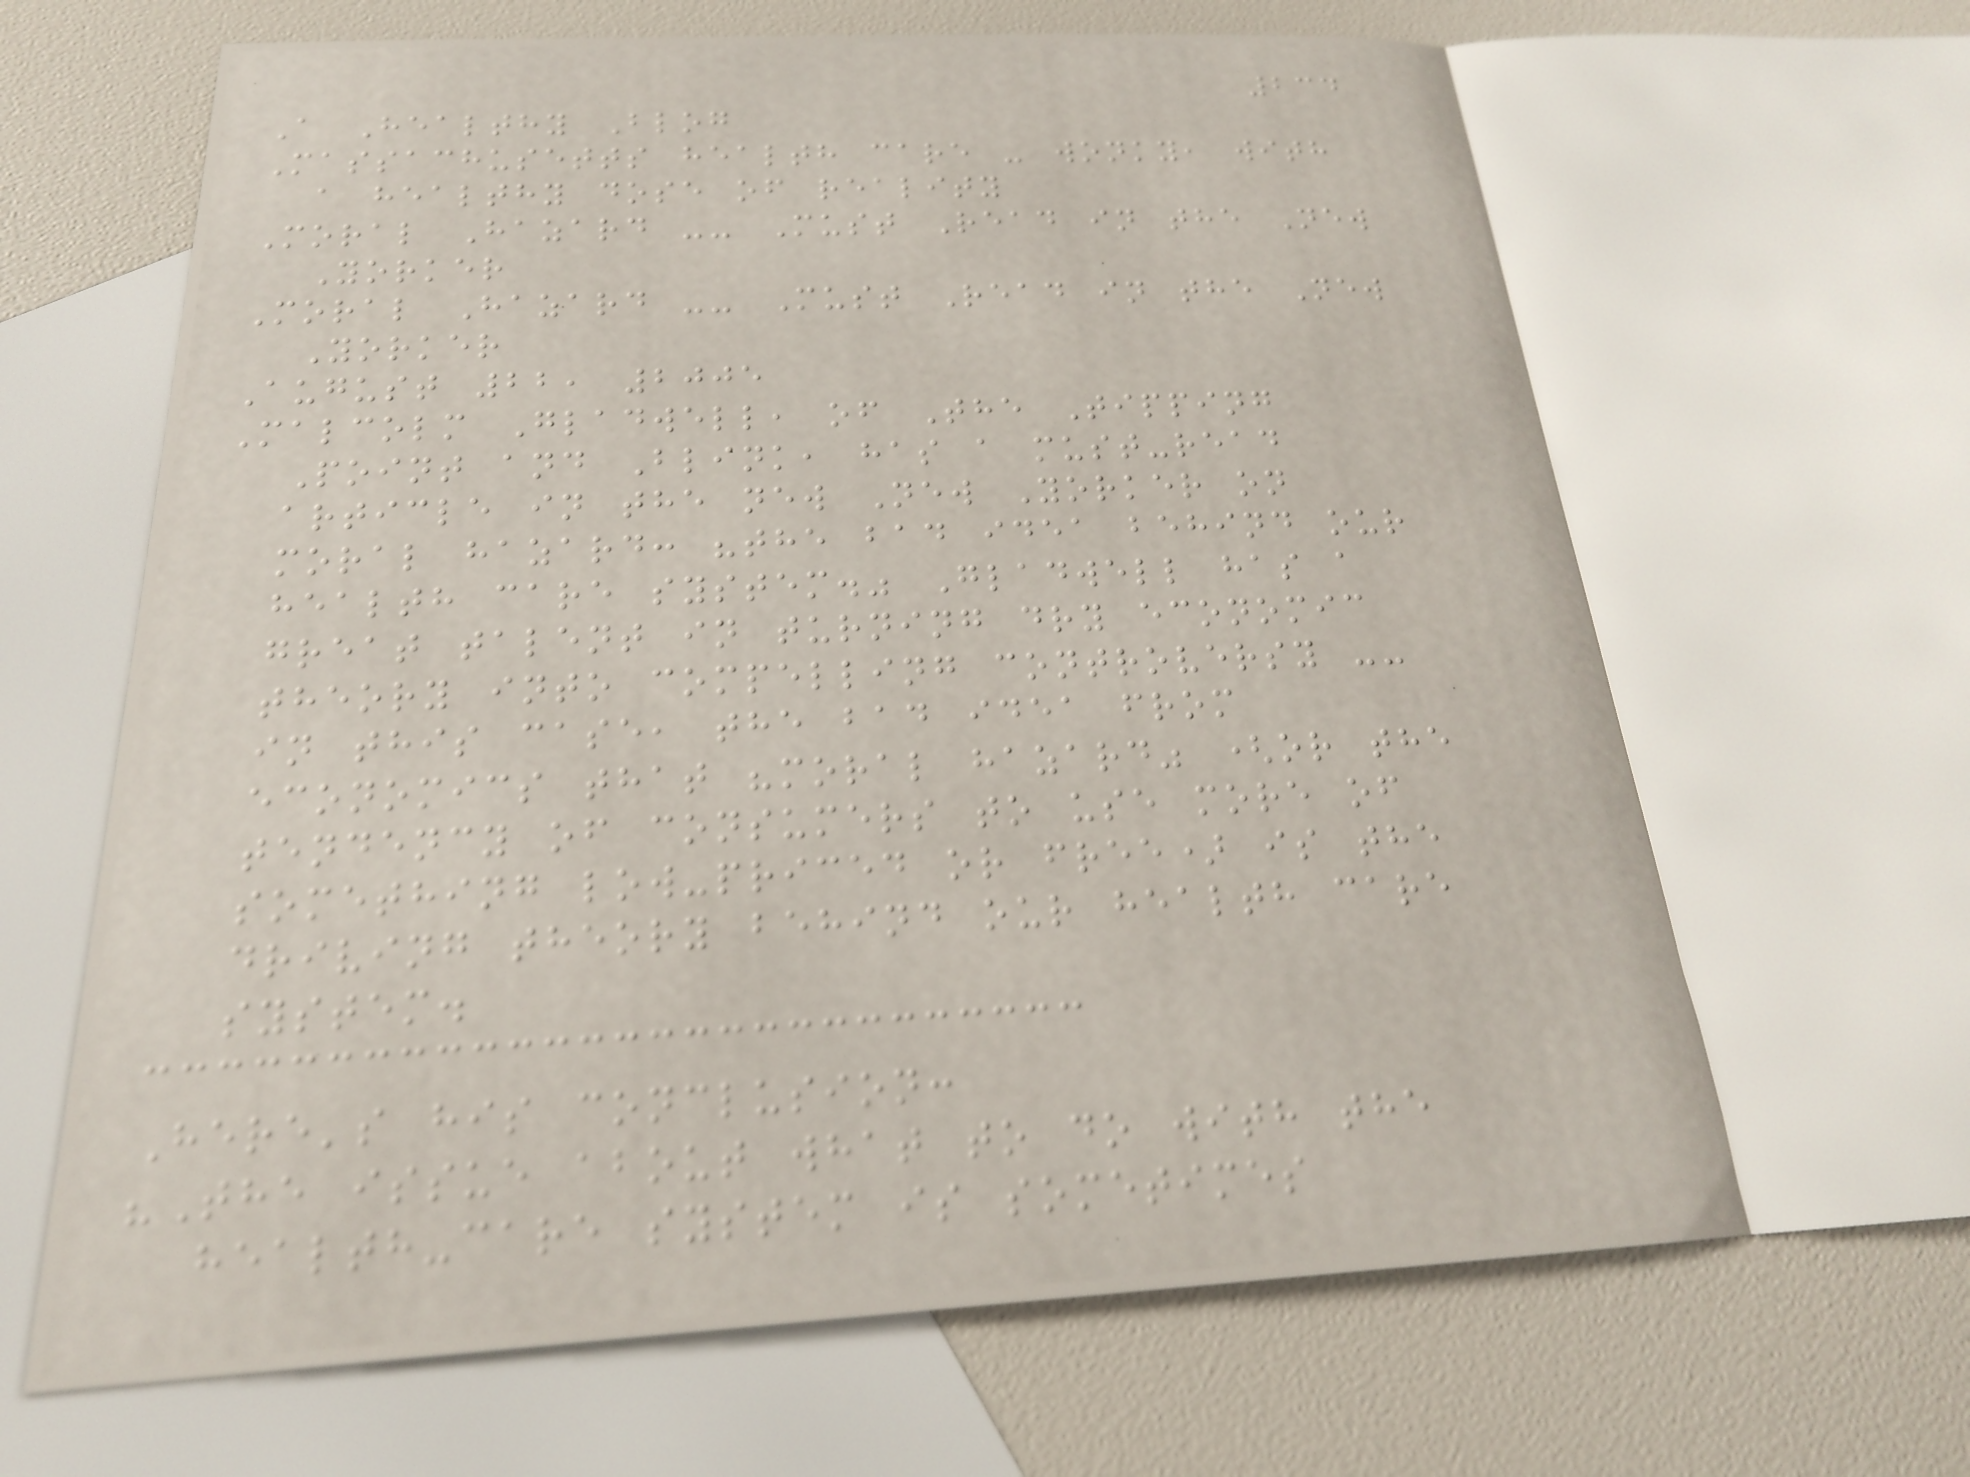234
A Healthy Blog
Massachusetts health care - wonky, with
a healthy dose of reality
Moral Hazard -- Must Read in the New
Yorker
Moral Hazard -- Must Read in the New
Yorker
August 22, 2005
Malcolm Gladwell, of The Tipping
Point and Blink, has a must-read
article in the new New Yorker on
moral hazard: "the bad idea behind our
health care system." Gladwell has a
great talent in turning dry economic
theory into compelling controversy --
in this case, the bad idea from
economics that "moral hazard" (or the
tendency of consumers to use more of
something low-priced or free) is the
driving theory behind our health care
system.
Here's his conclusion:
"The issue about what to do with the
health-care system is sometimes
